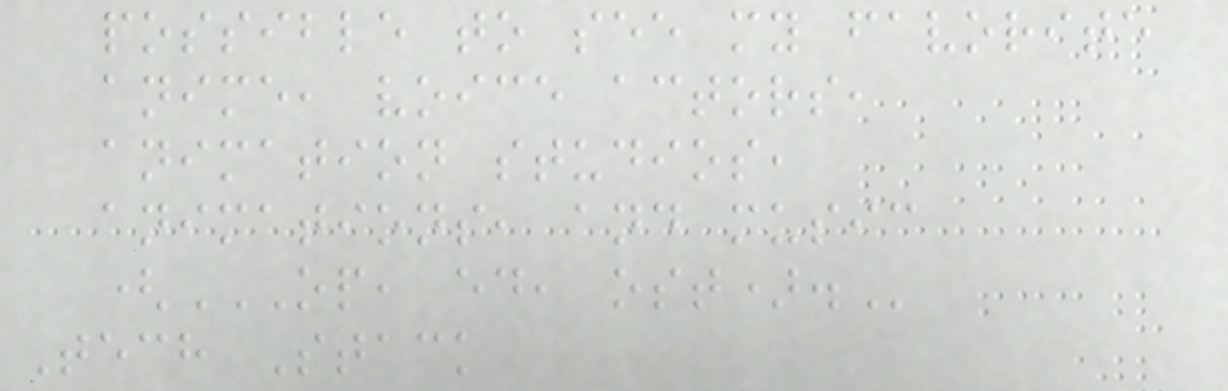possible to see my favorite
anime, voice actors,
animation studios,
animations, and music
(OP, ED, OST).
Tech Stack
